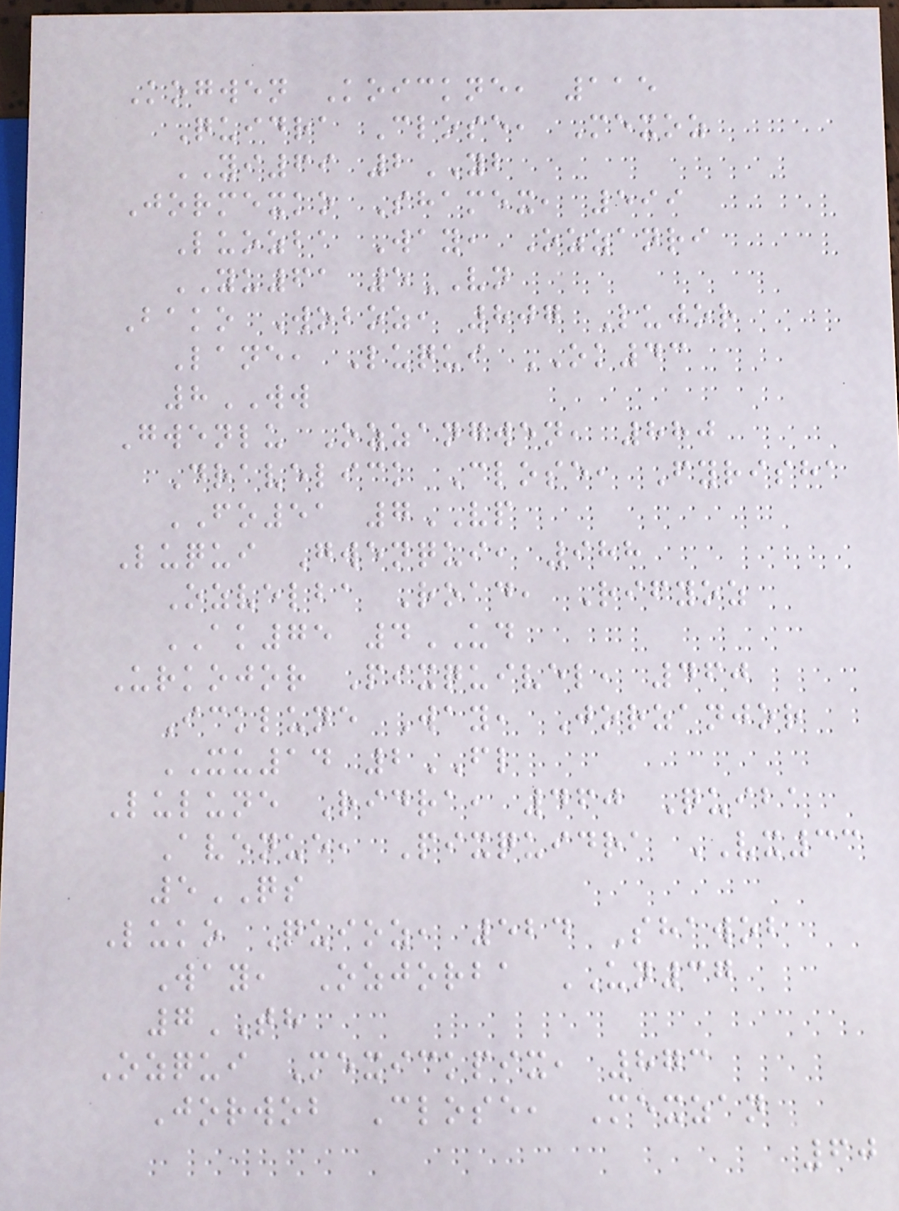Kogwen Koickne, 115
Quidra Close, Mexoz
YI69 2YB
Jormexko Shamex, 599
Luozba Way, Ozzanri
YU61 5VN
Bako Woboz, 807 Lujor
Lane, Luqui OK43
8WW
Gwenlu Ozzangwen, 880
Dravelick Close, Fyrisha
FO51 7VP
Luqui Gwenqui, 988
Ozvelba Road, Rifyoz
AK75 4UD
Urkojor Pixquivel, 460
Icklune Way, Jorzanjor
XU14 2FL
Lulune Ridra, 460 Quiba
Avenue, Pixquidra VX33
5QS
Luko Quioz, 524 Shawob
Way, Ozjorba UN37
7TH
Ozqui Mexickpix, 873
Jorwob Close, Mexzan
60
